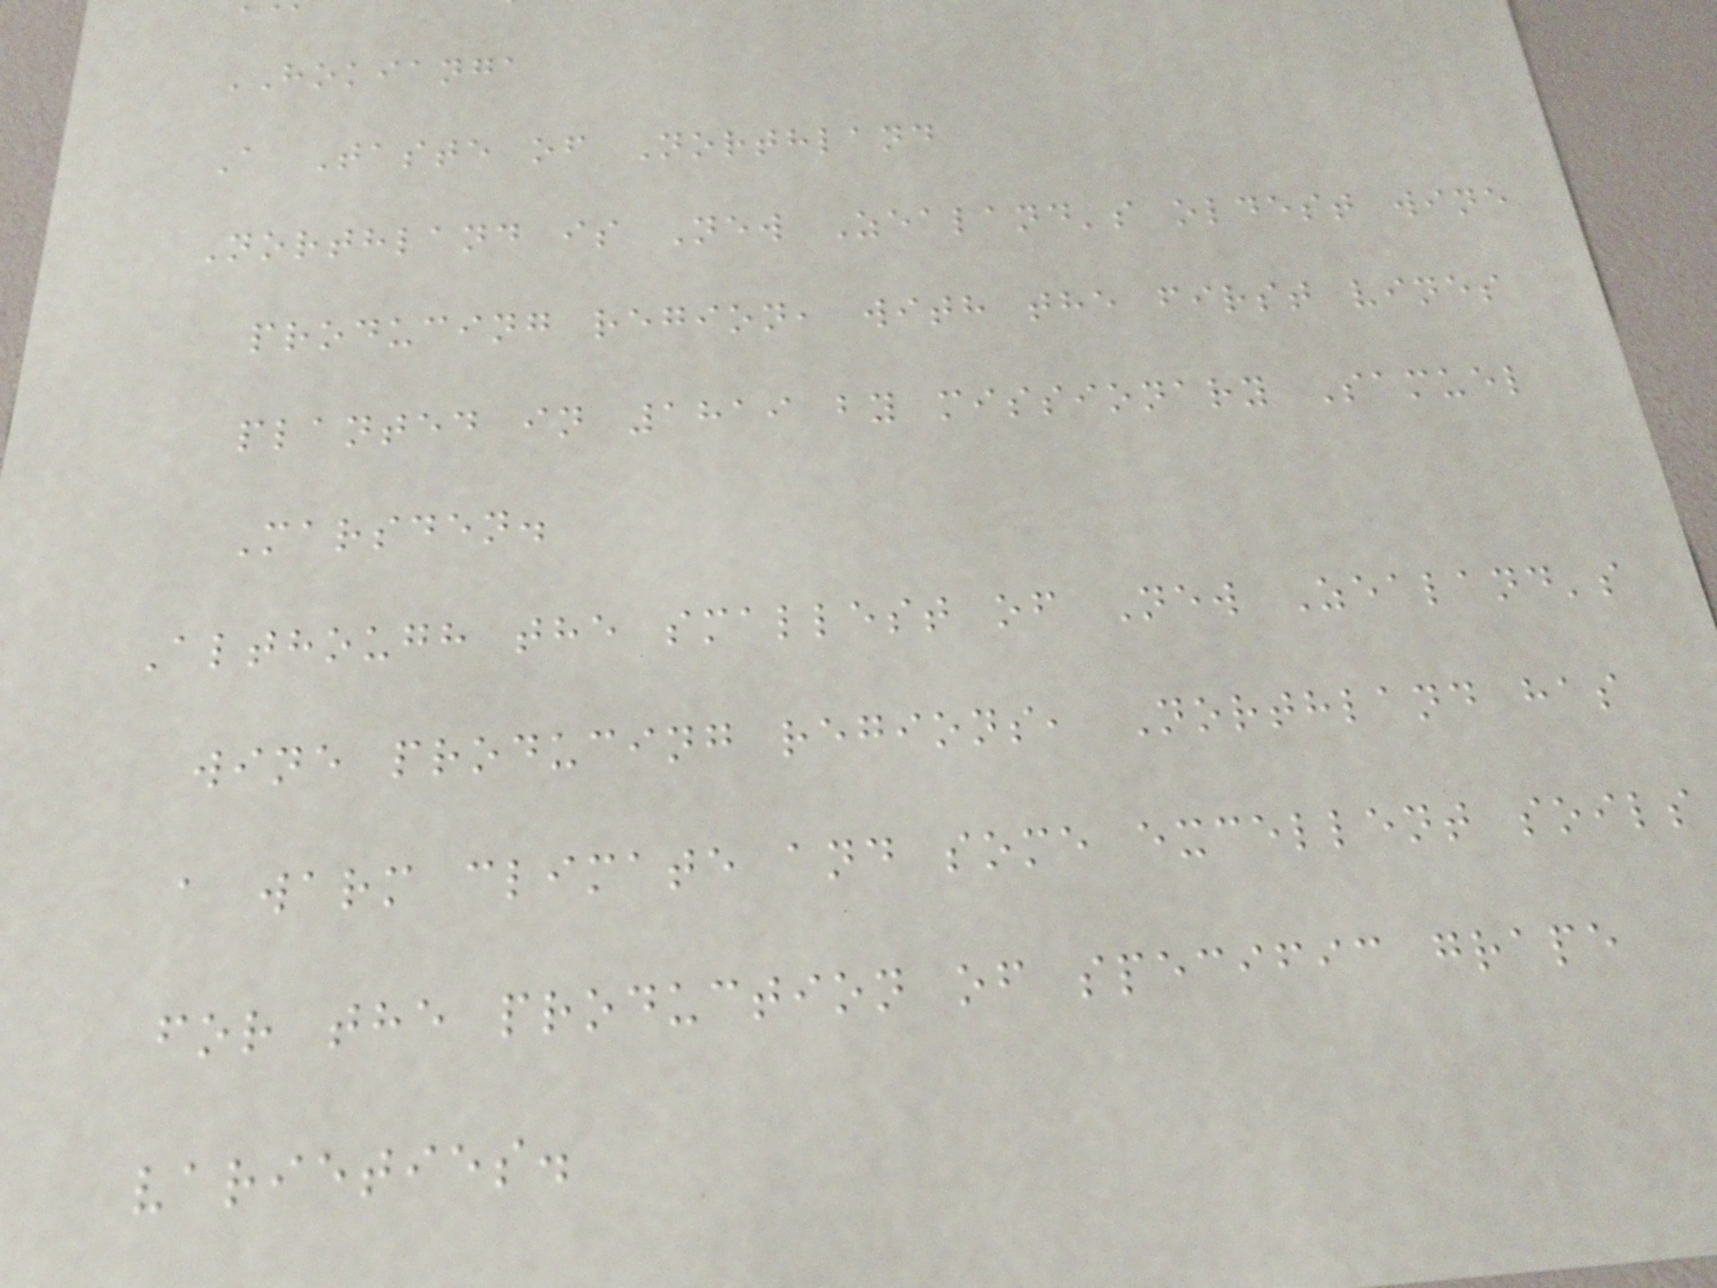HOKIANGA
A Taste of Northland
Northland is New Zealand's oldest wine
producing region, with the first vines
planted in 1819 by missionary Samuel
Marsden.
Although the smallest of New Zealand's
wine producing regions, Northland has
a warm climate and some excellent soils
for the production of specific grape
varieties.
